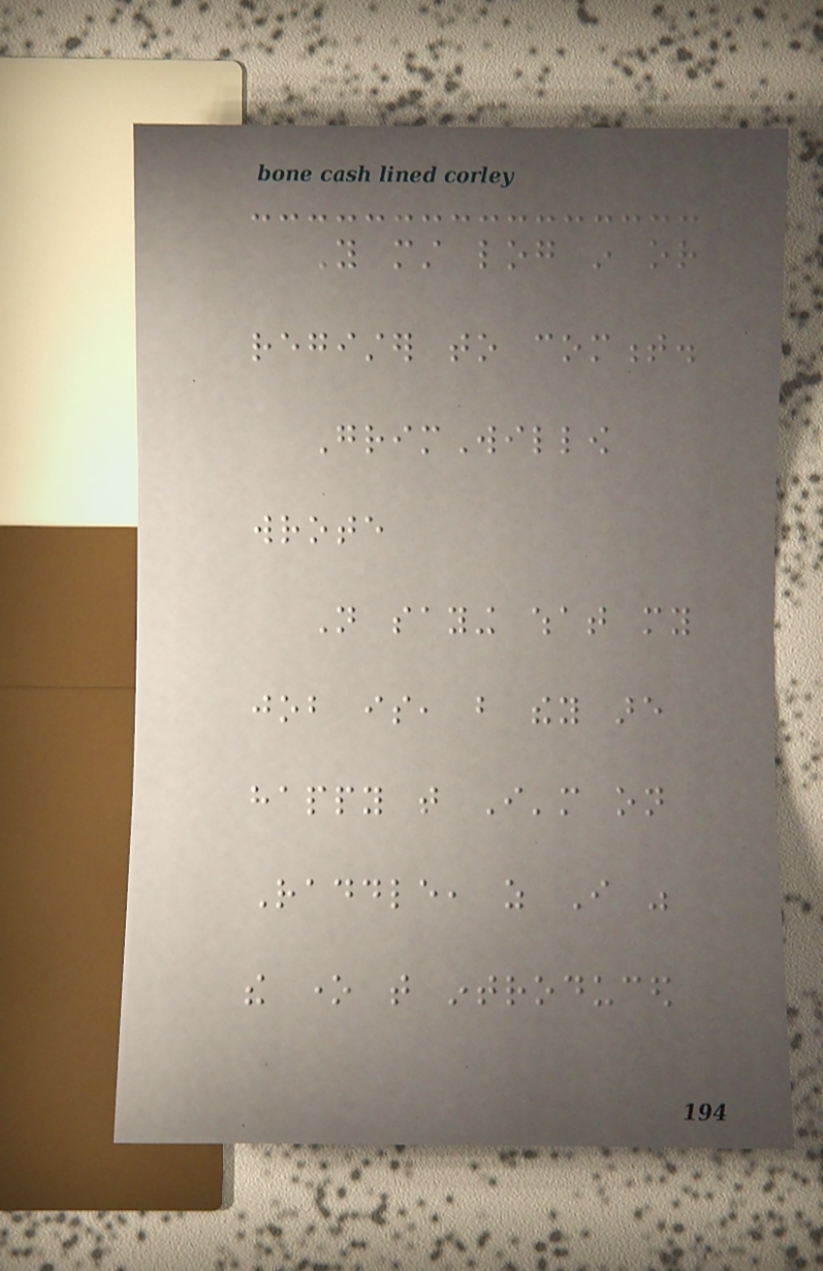You must log in or
register to comment.
GrimWillow
wrote
Not saying what my
job is, but they are
happy that I'm on
Raddle, as I was
the one that introduced
